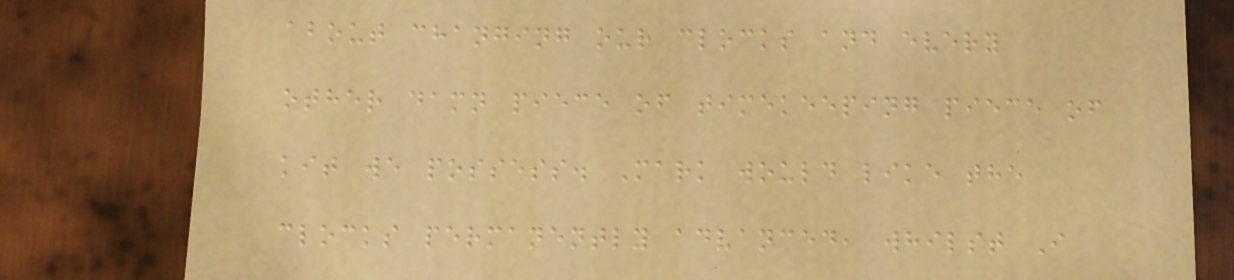about changing our clocks and every
other damn piece of timekeeping piece of
kit we possess. Mark would like the
clocks permanently advanced, whilst I
